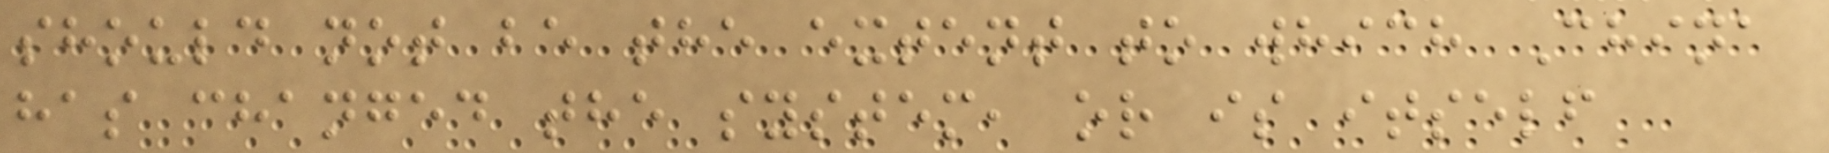should not be the extent to which China
has changed the system, or is itself
